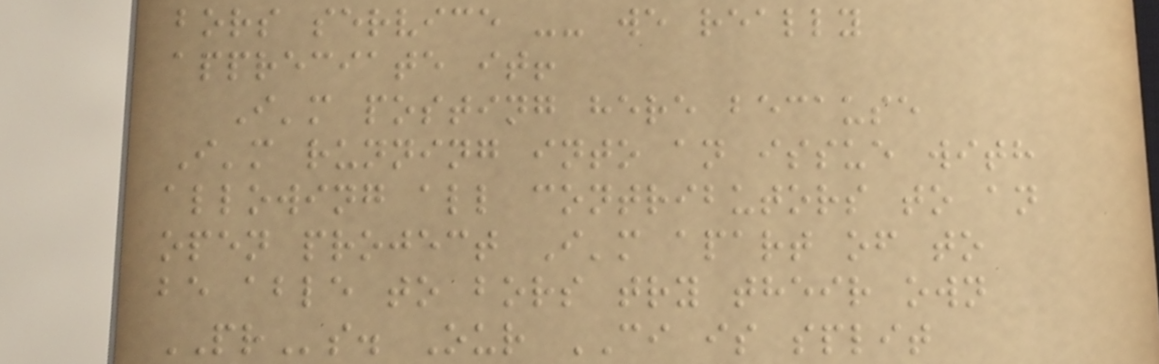bors service -- we really
appreciate it!
I'm posting here because
I'm running into an issue with
allowing all contributors to an
open project I'm apart of to
be able to bors try their own
PRs. Our CI is split
